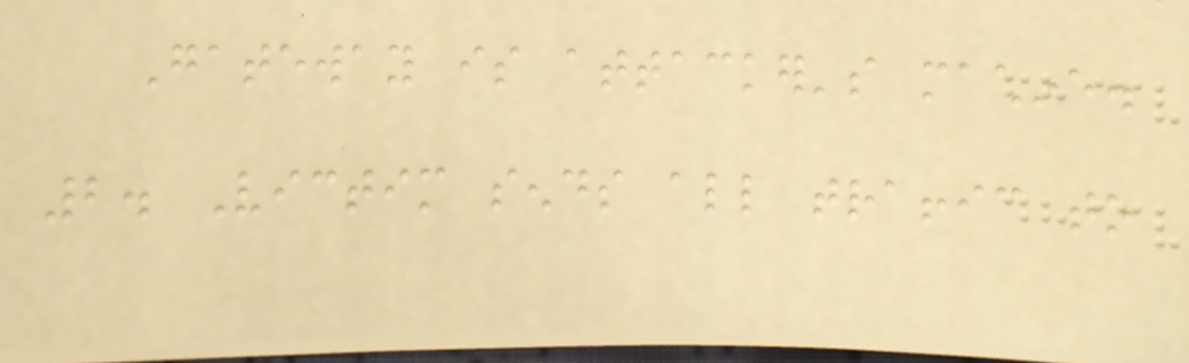Gateway is attacker's machine.
2. Victim sends all traffic to
